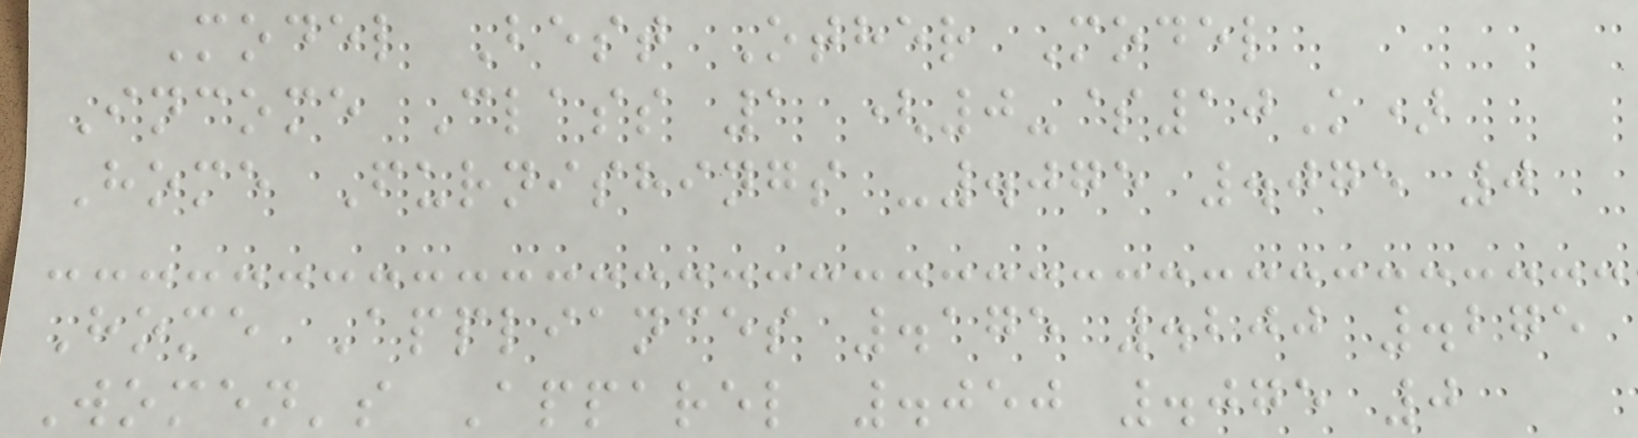Model Best Other Model
Income Class 1 (0-$10K)
Home Furnishings -.075 .075 0
Home Appliances .175 .200 .275
Women's Apparel .050 .075 0
